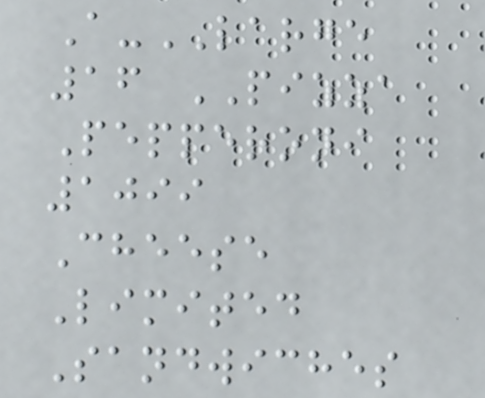A-LARGE
16 PIZZA
Pepperoni
1099
Cheese
Limited
Sandwiches
